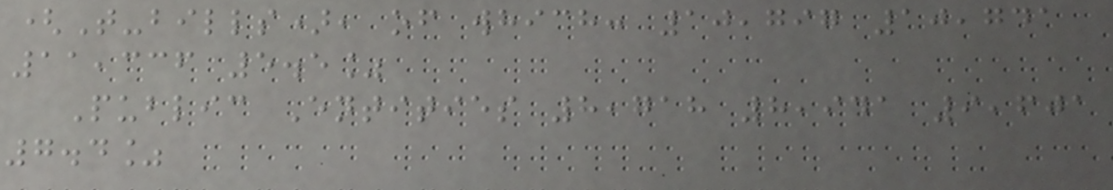(T-bills), of which: 10,797 10,741
11,336 5.5%
Public Entities 8,718 8,941 9,601
7.4%
